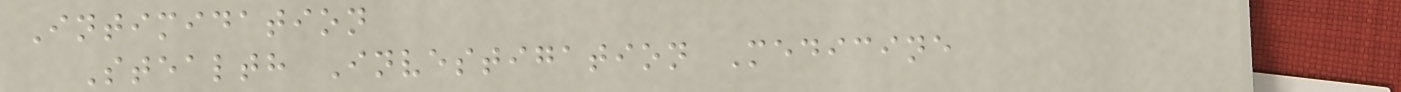Intimidation
Stealth Investigation Medicine
